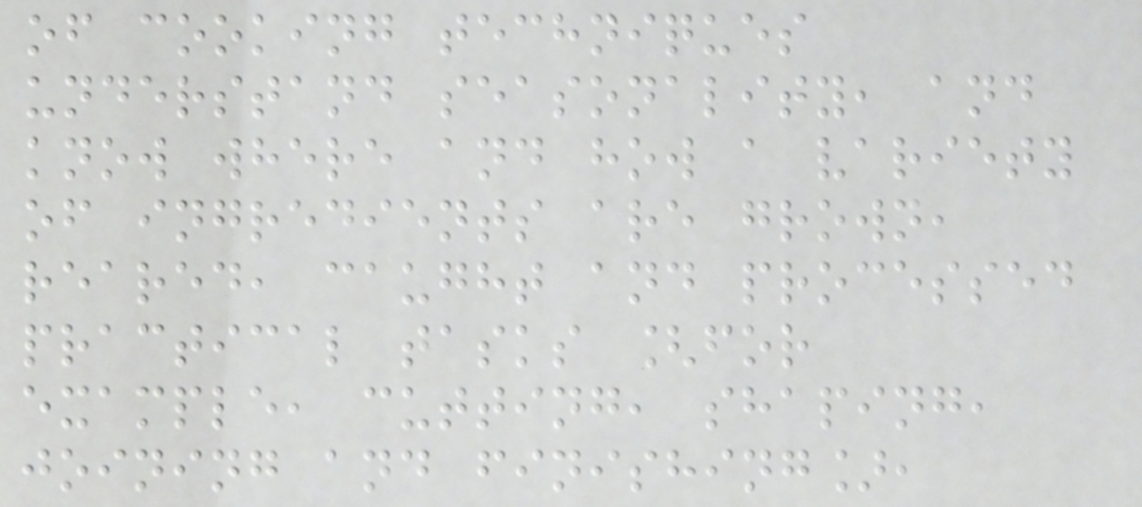of cooking techniques
understand seasonality, and
know where and how a variety
of ingredients are grown,
reared, caught and processed
practical tasks [for
example, cutting, shaping,
joining and finishing],
